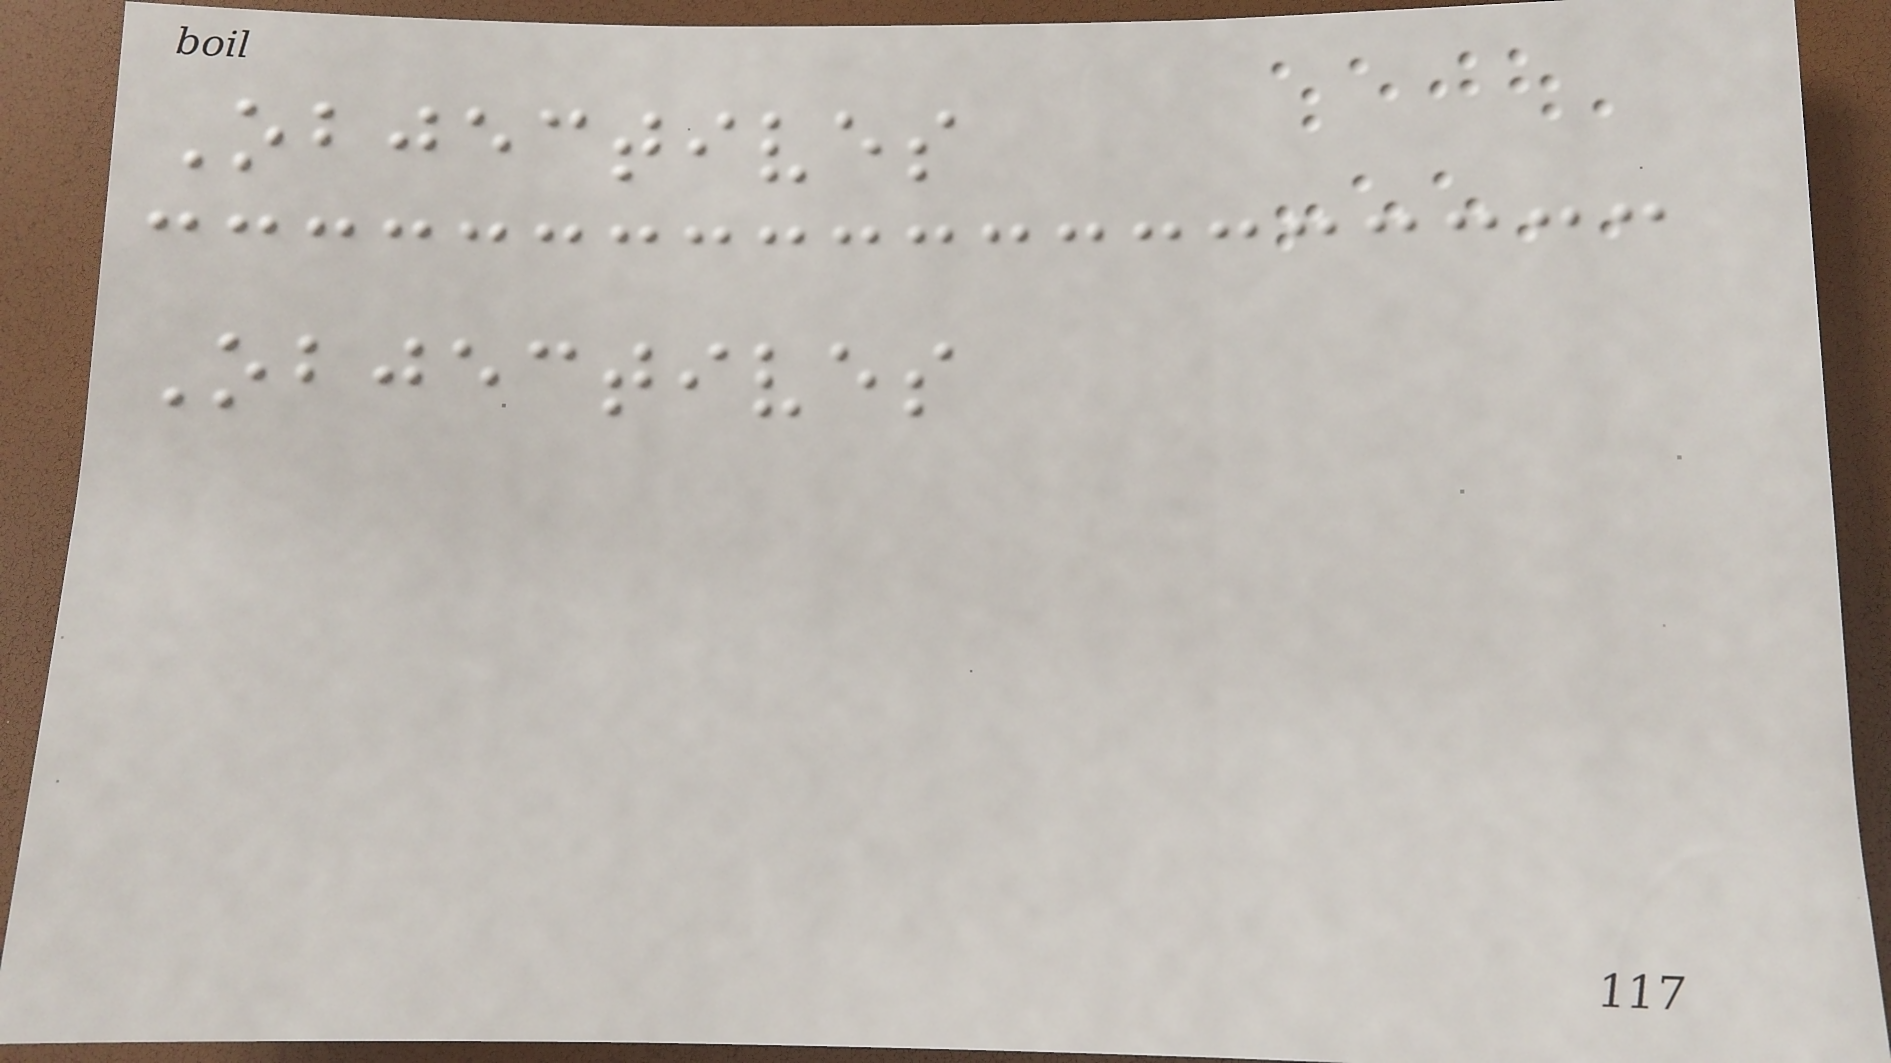Objectives
Objectives
